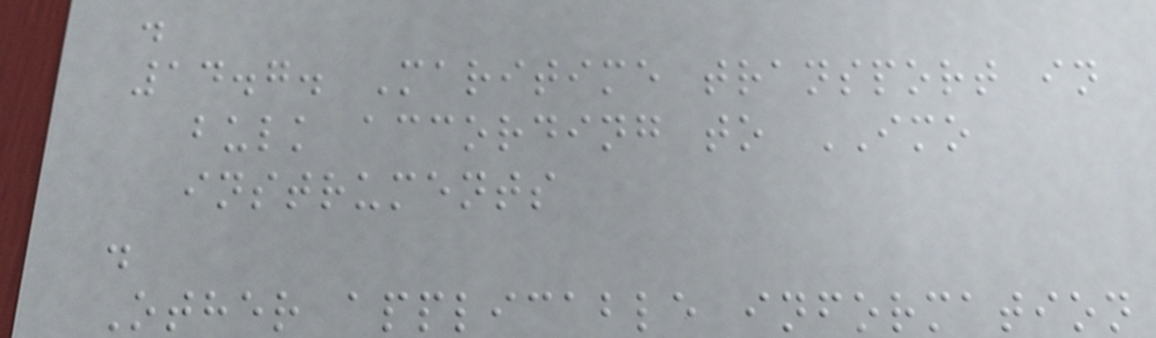.
14.7. Maritime transport in
bulk according to IMO
instruments
.
Other applicable information
